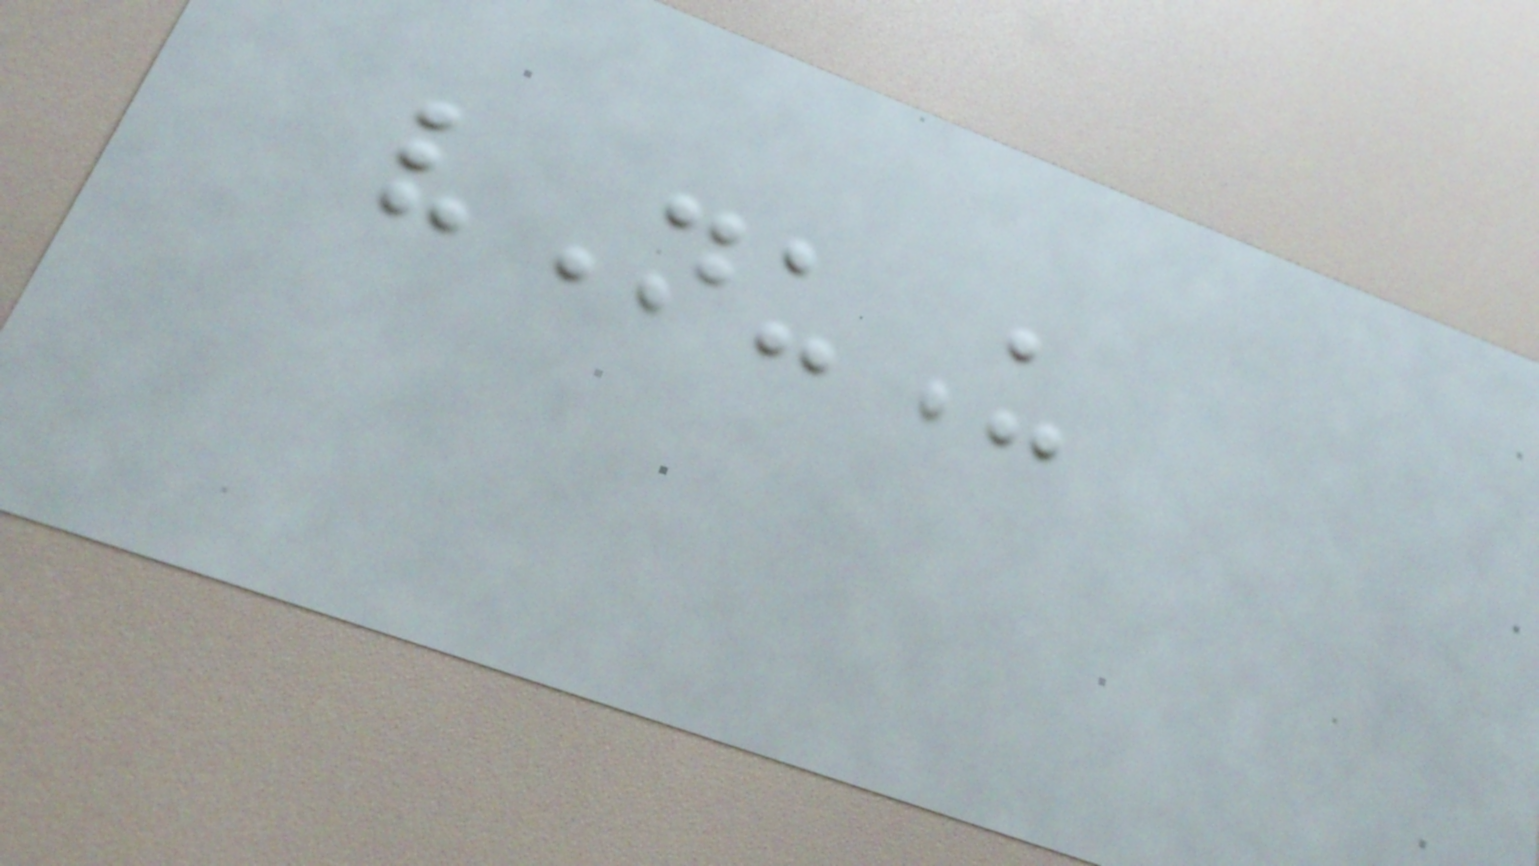vNuU
